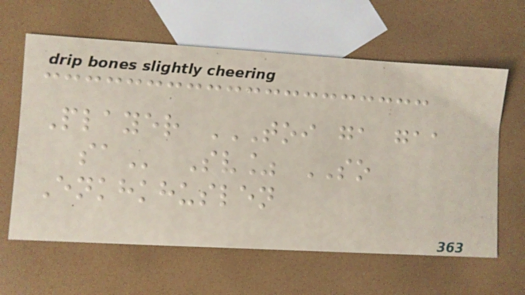Player TOI GA GAA
SA Sv% SO
Enkhkhuslen
